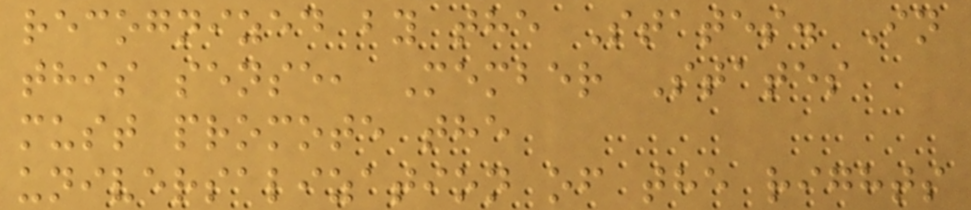recognized by the States. In
this sense, Member States
must promote the
universalization of the rights
